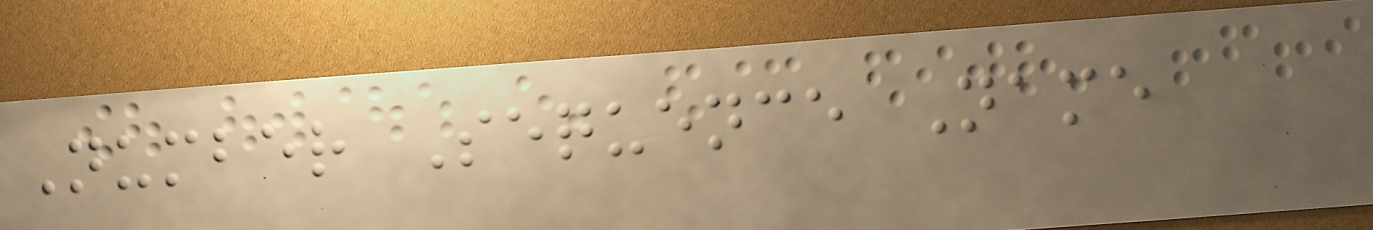Number Sequence Name
